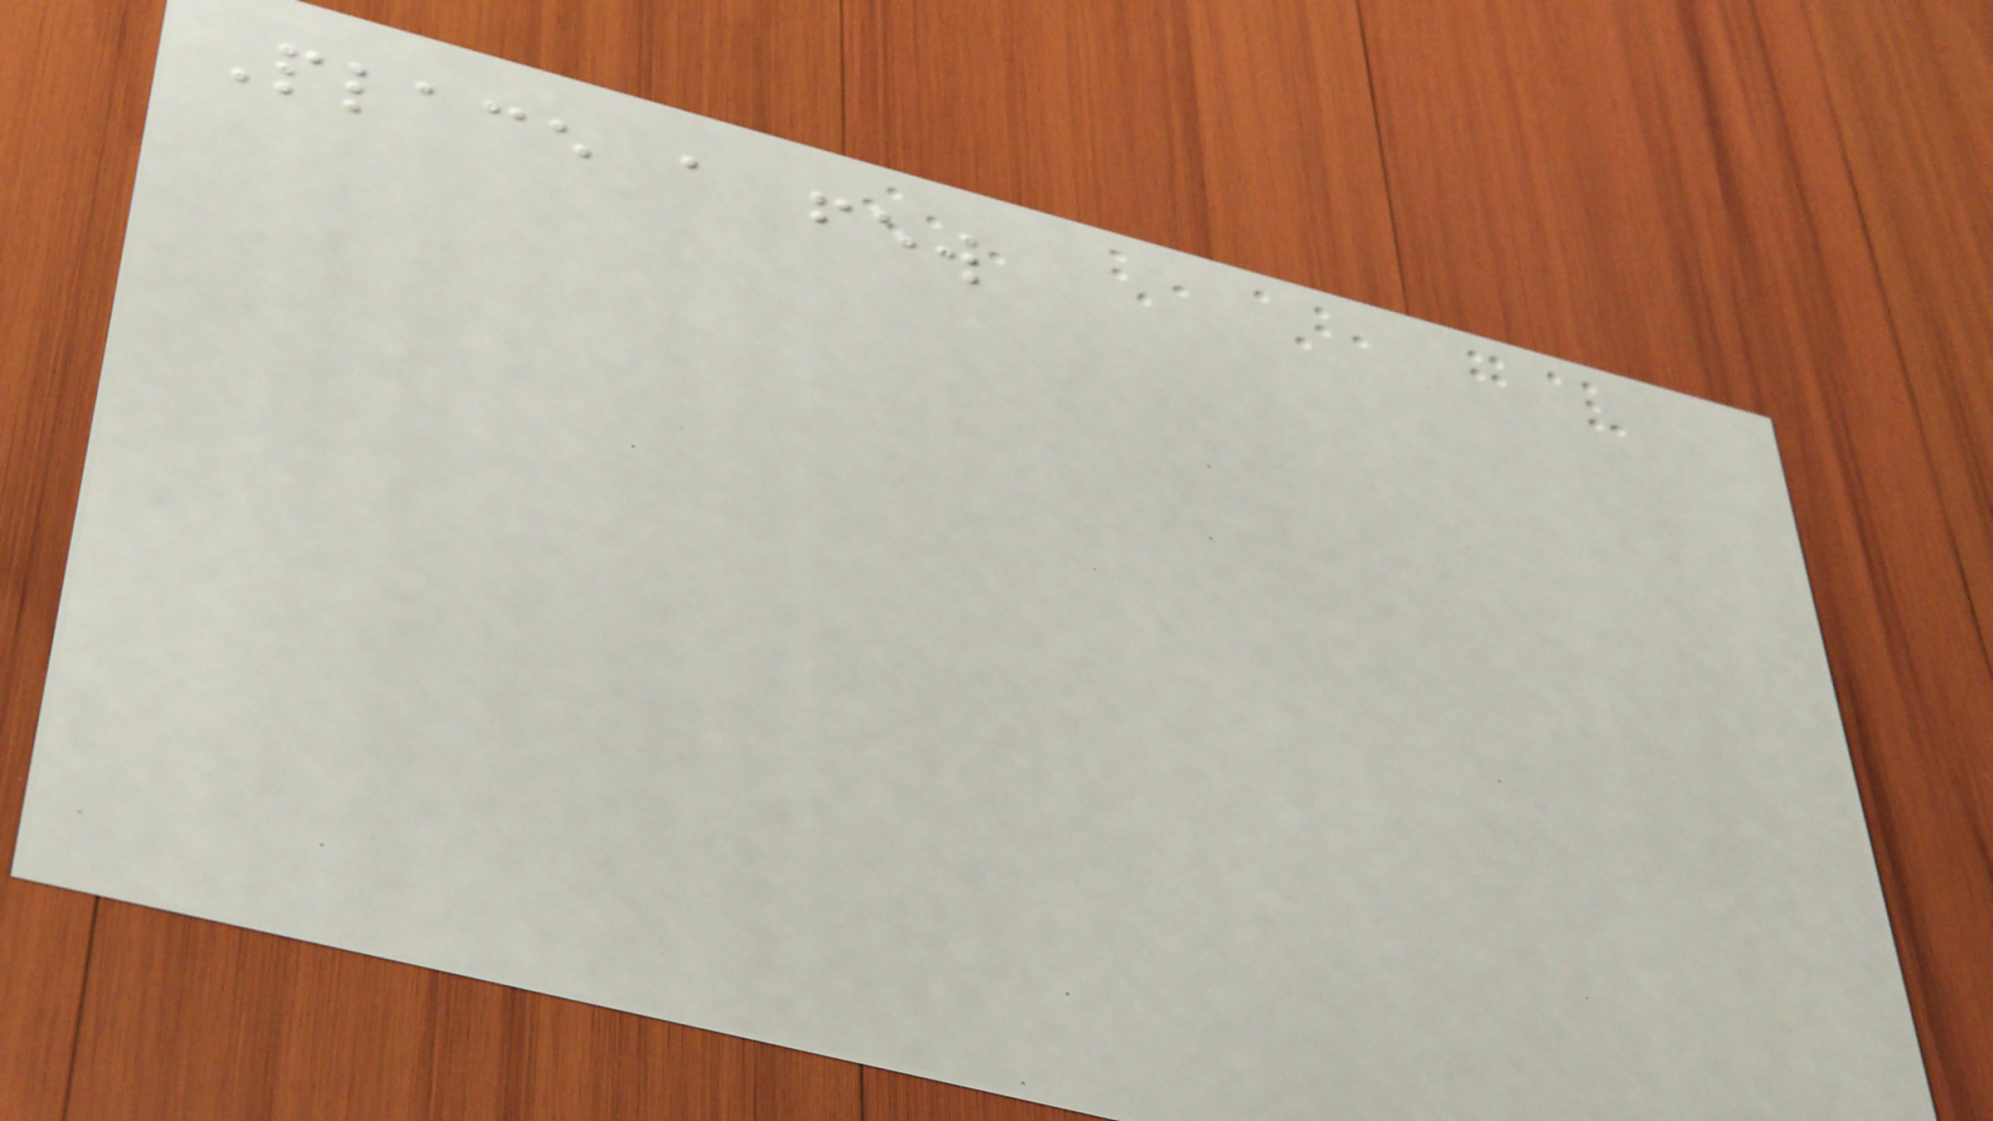Place a few
